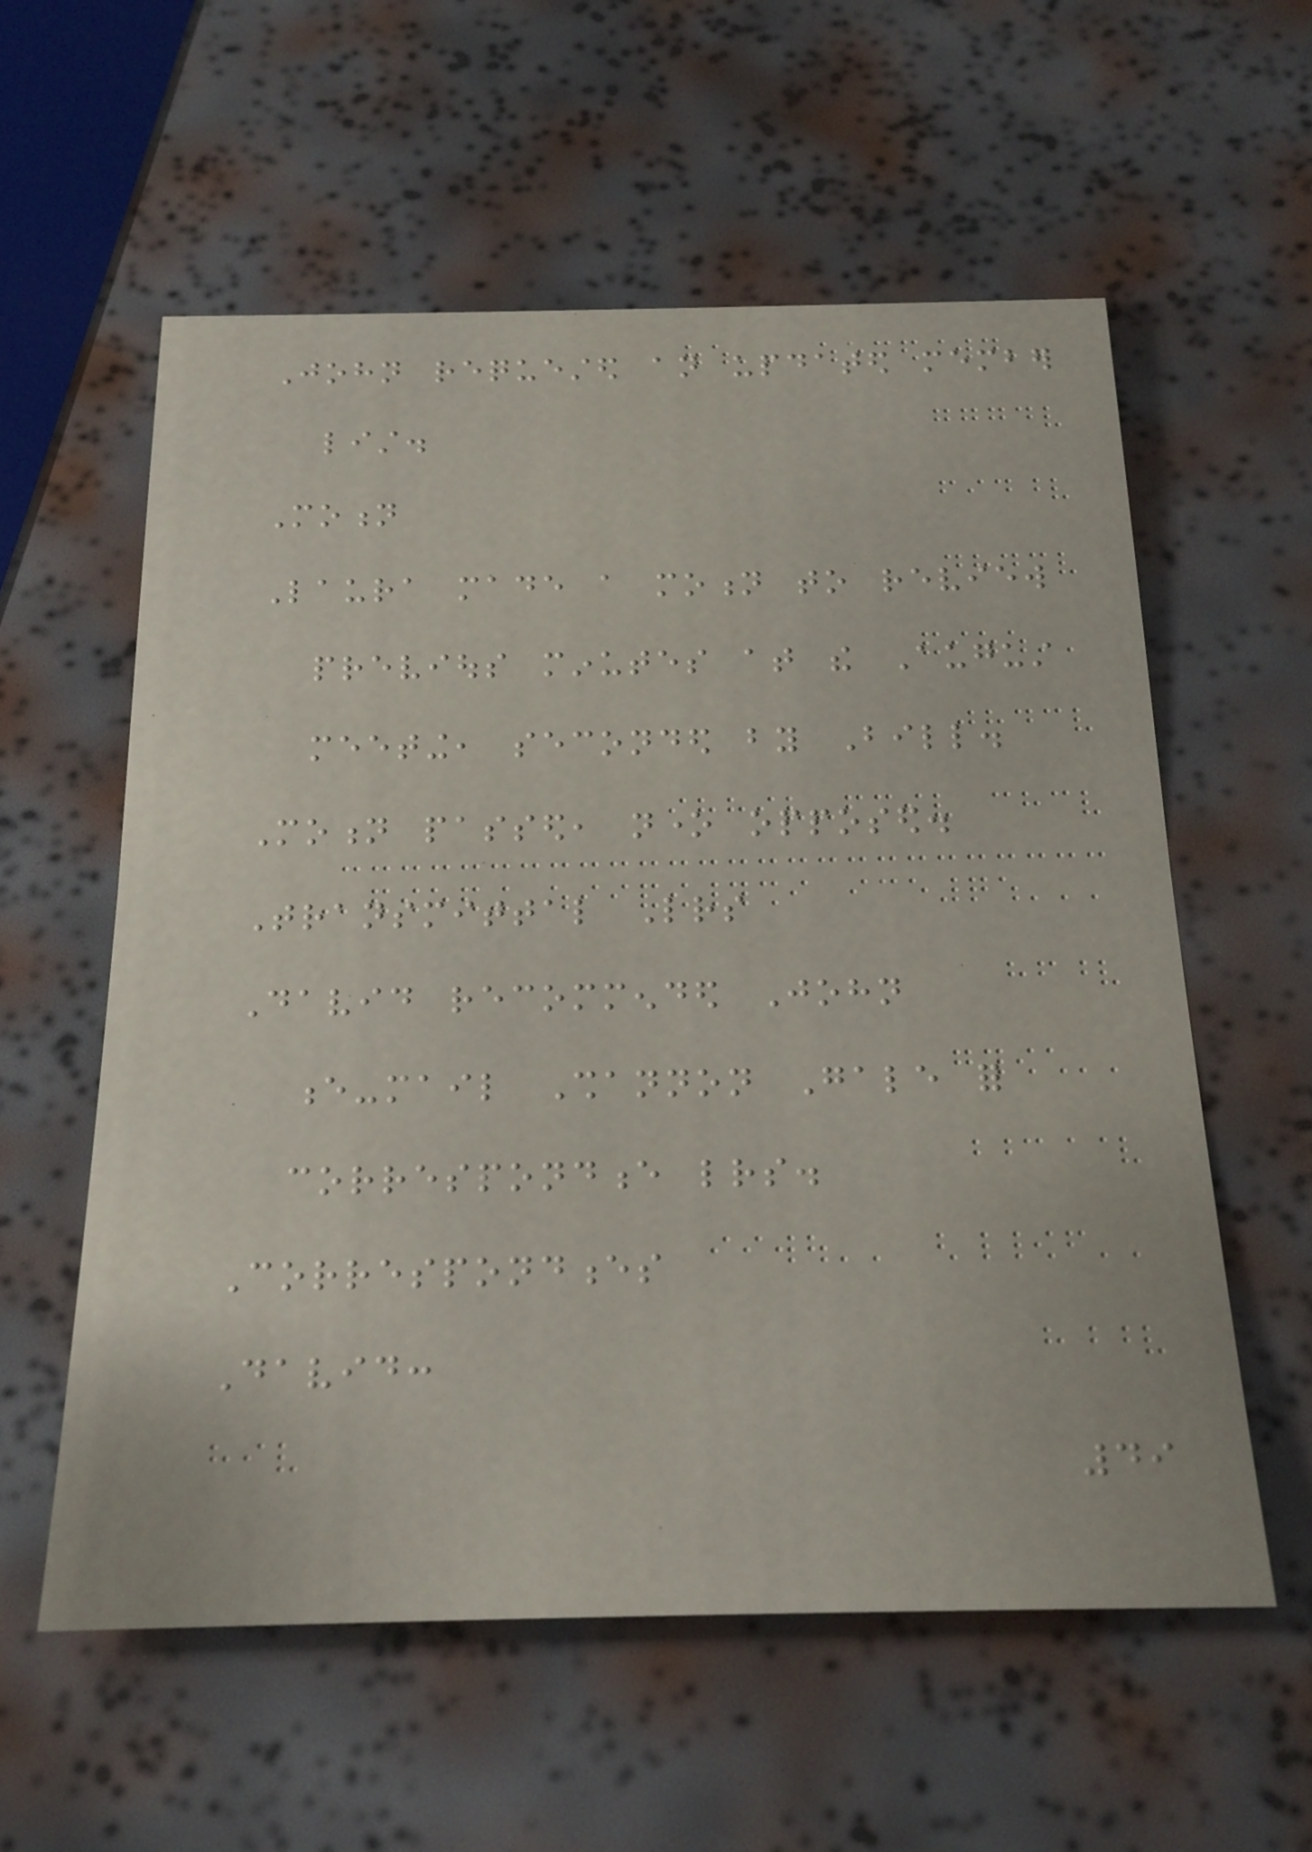John requested an updated member
list.
Motion
Laura made a motion to review
previous minutes at the August
meeting, seconded by Bill.
Motion passed, none opposed.
Transmittal Letters
David recommended John
e-mail Shannon Gale for
correspondence letters.
Correspondences
David:
49
